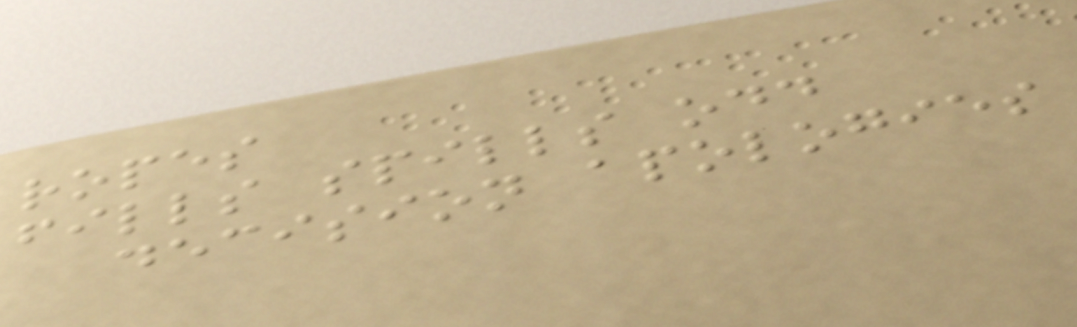ropes
fills spills odd
decision apologies
